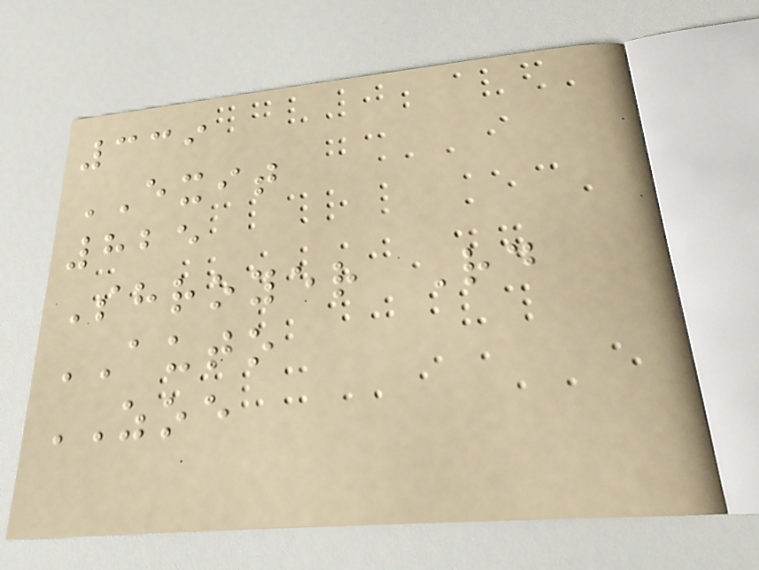339
EXIT
825
Shroyer Rd
AUTO
ZOE
